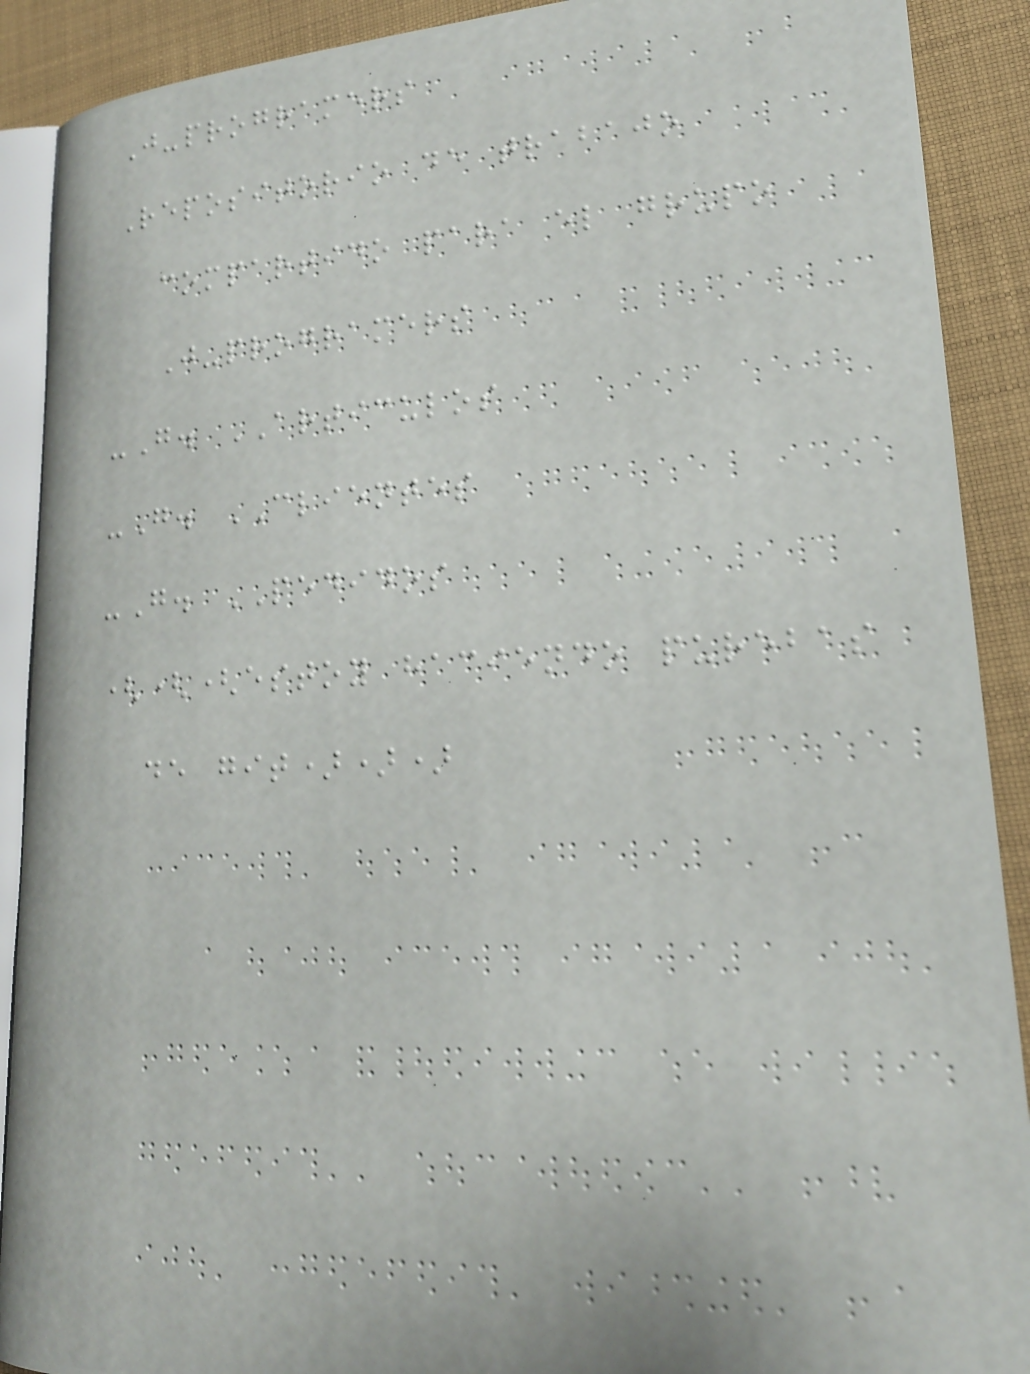J-programers
Repositorio de trabajo
compartido para el grupo
J-programers
-G. ARTICULOS
-G. CLIENTES
-G. PEDIDOS
(((estoy haciendo purebas
de git)))
